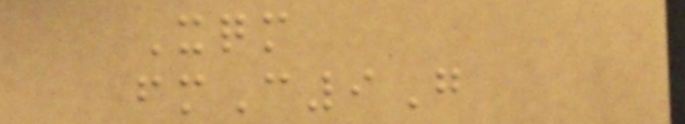Xqm
fmC9G
